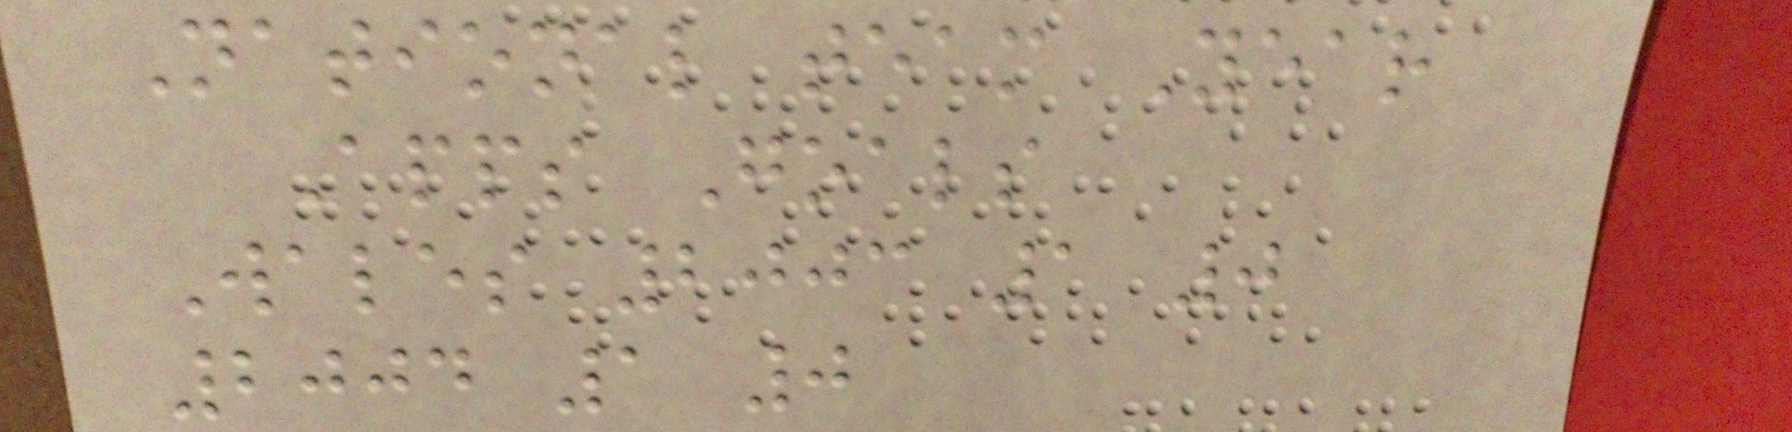National team Year
Apps Goals
Wales 2003 1 0
2004 1 0
